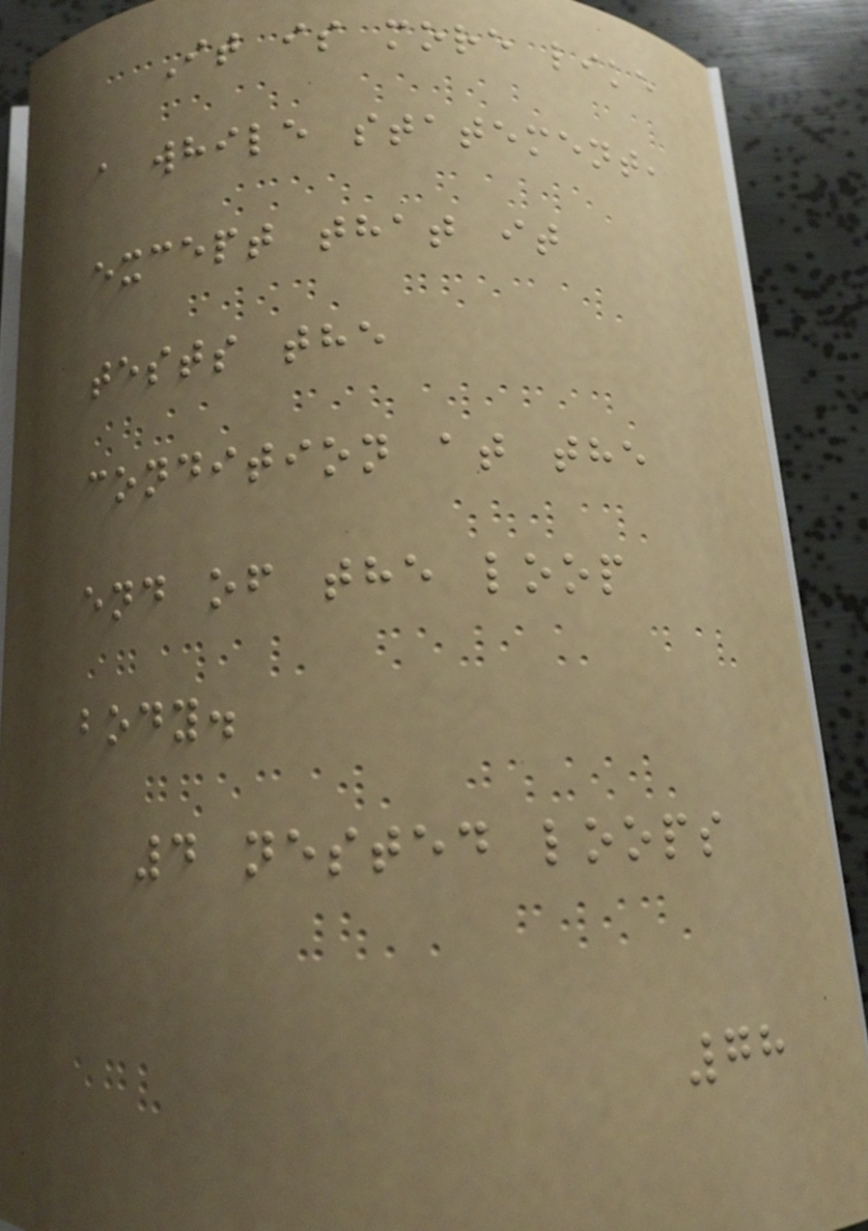It is more like
a while statement,
except that it
tests the
condition at the
end of the loop
body.
4 nested loops
78
